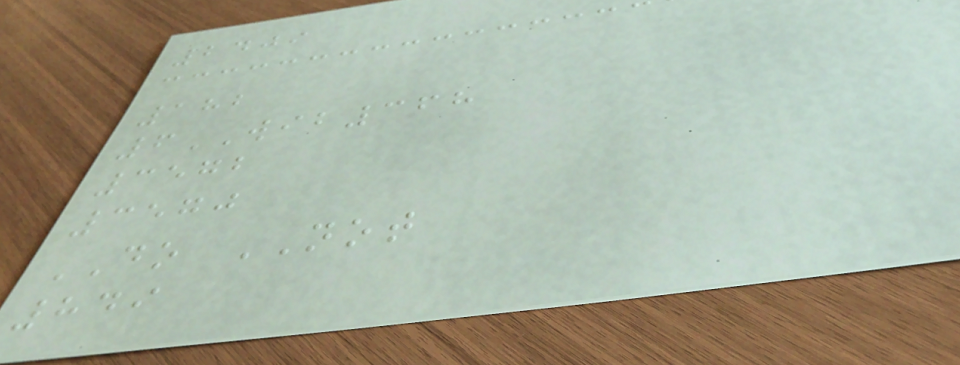2409
182
6WIB368
3572
3570
DO NOT
849
